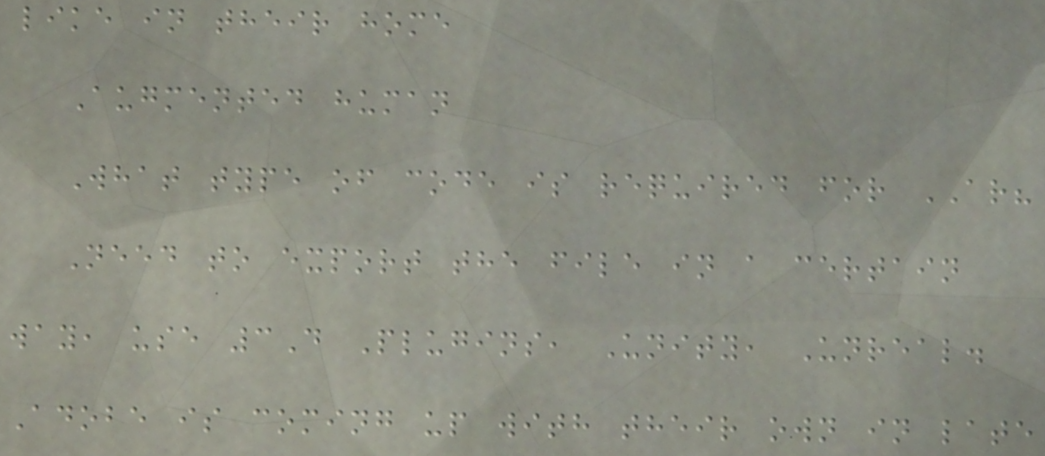like in their home
Augmented human
What type of code is required for AR?
Need to export the file in a certain
way, use 3D Plugins, Unity, Unreal.
Adobe is coming up with their own in late
